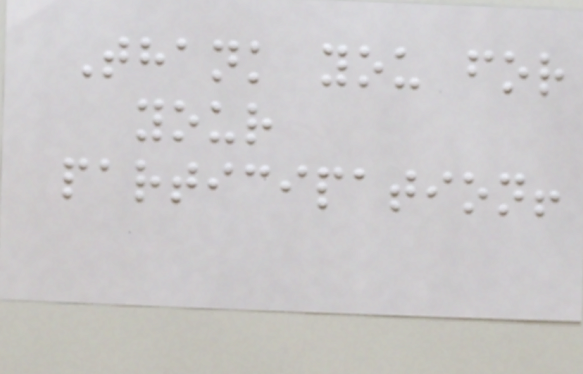Thank you for
your
participation!
